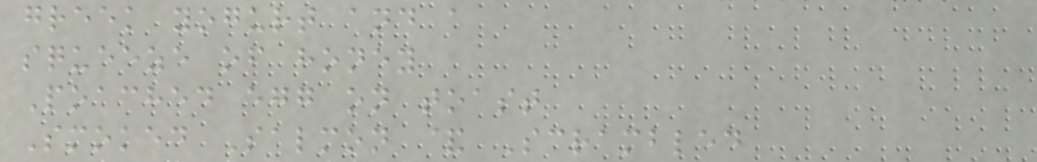greek yogurt and a
squeeze of honey
Poached egg on toast
Smoked Salmon & Scrambled
